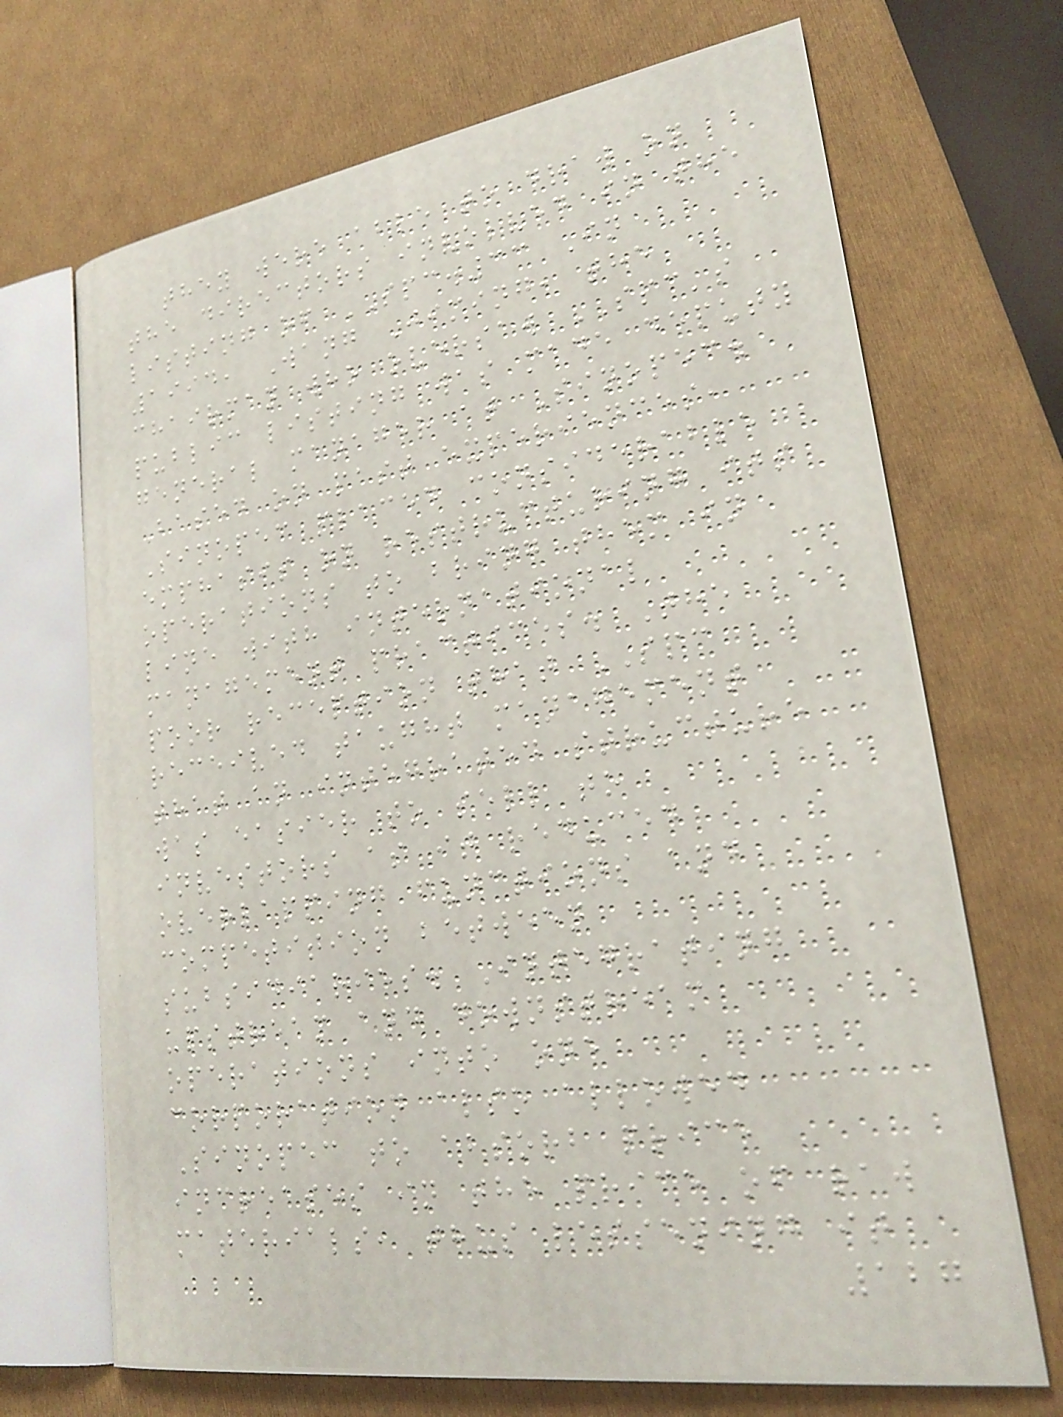they were able to draw on
the directors involved in the
listing of SPC.33 In
1994, Wang Jiming, the
chairman who oversaw SPC's
public listing was made deputy
general manager at Sinopec.
Based on past experiences,
Sinopec placed considerable
emphasis on restructuring its
operations to bring them in
line with international
management practices. The
poor reception that SPC
received taught management
that an integrated structure
was easier to sell to
investors as it reduced
overlapping functions and
competition between
subsidiaries. Integrating
upstream and downstream
operations into one
corporation also allowed
Sinopec to absorb price
increases in the price of raw
materials, thus lessening it
127
